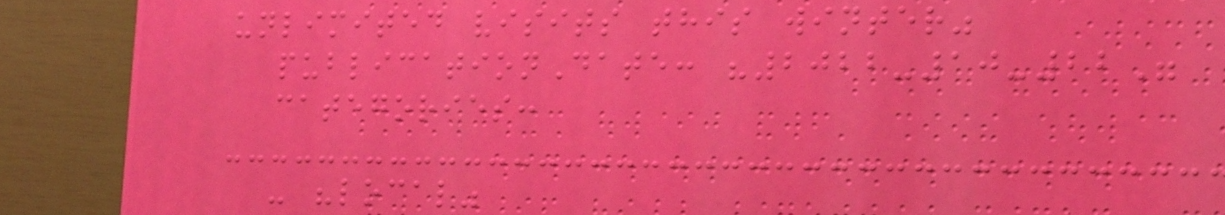unlimited visits this winter"
publicationDate: "2022-10-22"
categories:
- "local"
